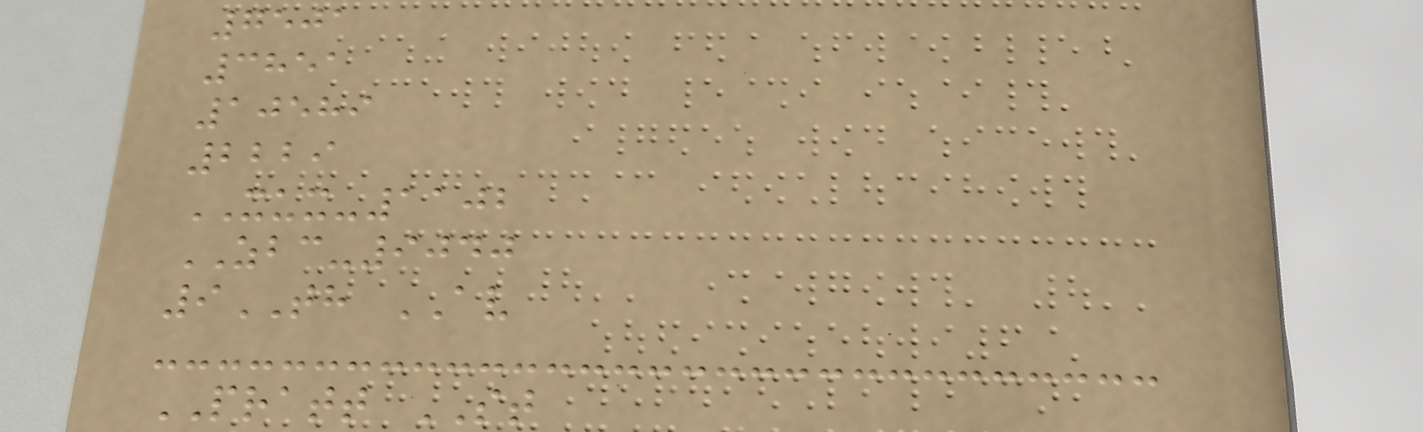7501
3851
10589
2229
XUX-1102
ZBC-9040
9TH AV
PRATT ST
